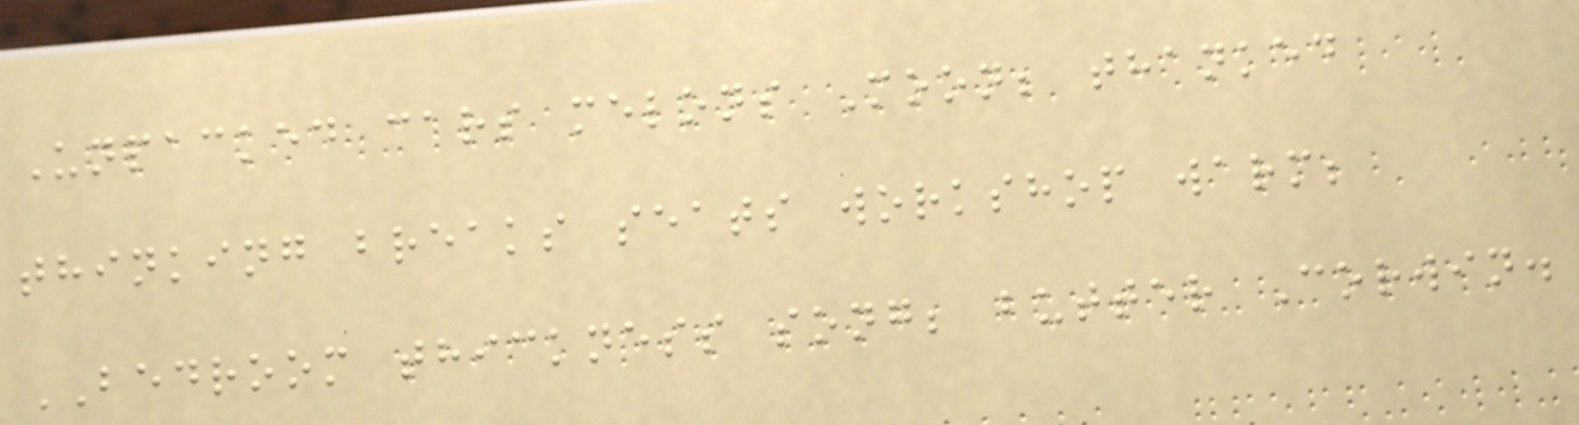Unpacked cars melons Moon; thanked
thinking breaks seats workshop warm;
BEDROOM thickness song; butter Corwin.
